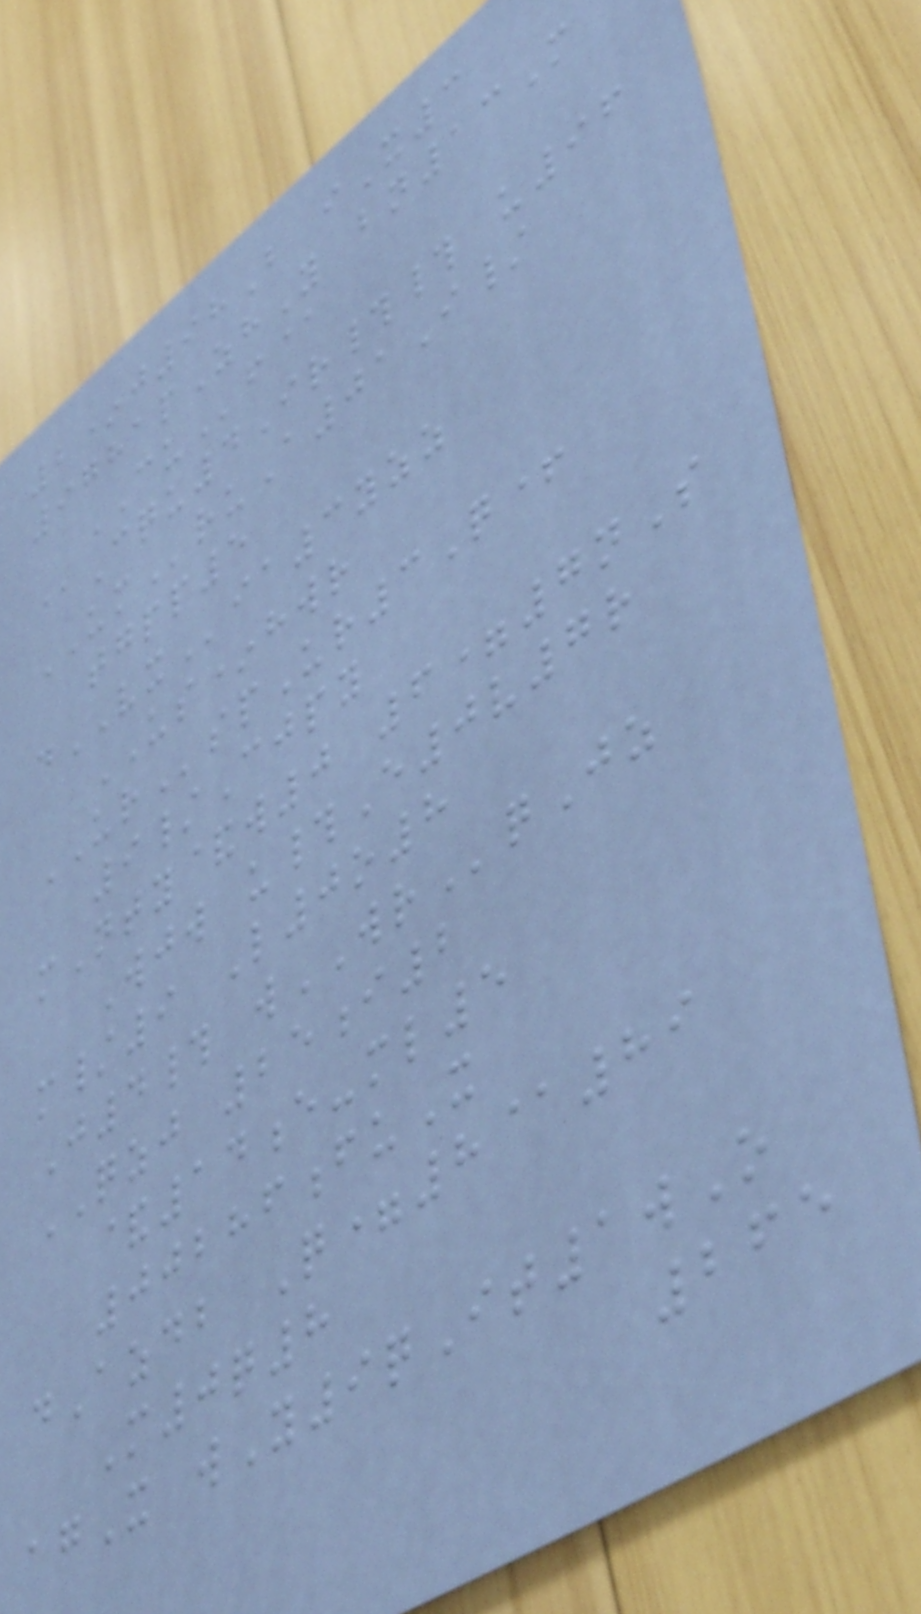2*j98B iX3
9781pZhY bn13M
CUf@
@Cqu4Ir## u96
UMruA01I/
tgpp5
dVXia3yzz
US*hwr
URspUr3Q+
9/Cjpy
mNty&w0 6=7nS
Wjw u#E0v7r
m/9 L0o8
J4# wWRqJz
QZJ 25i2
&14e-ml5
00286fuX
dAzdb Q=8@89
M0q8
agX wY9qIt1wO
265
